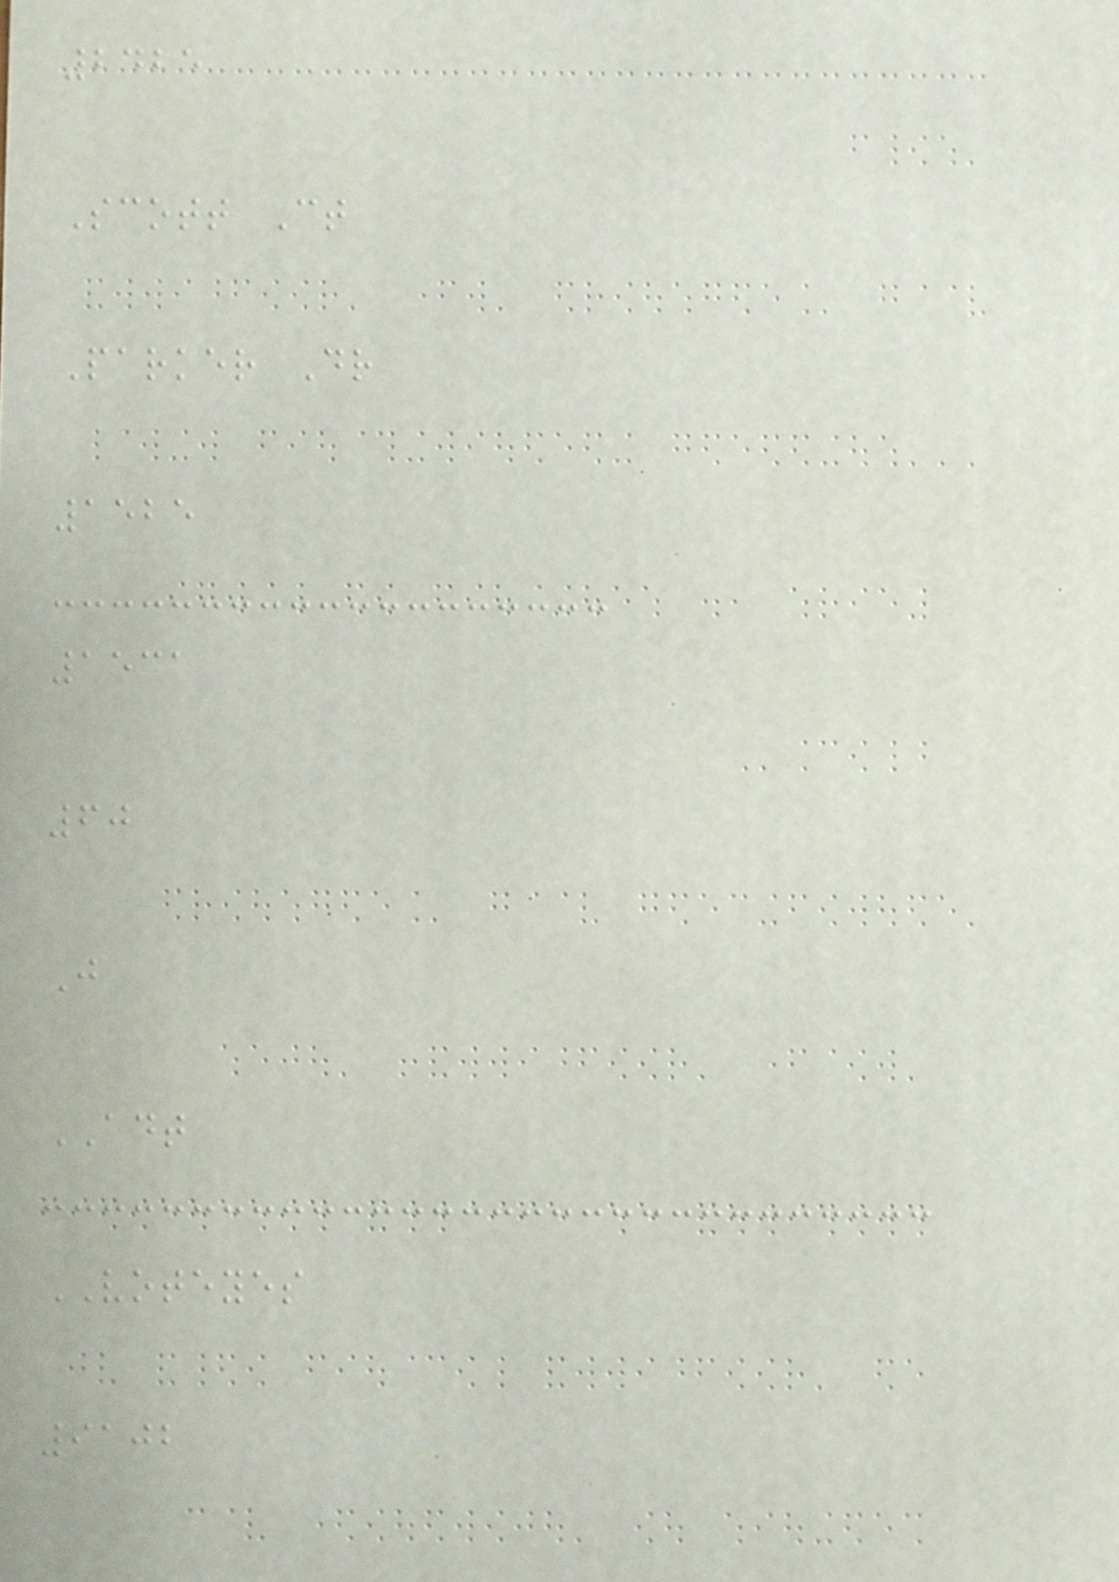2425
Scott Ct
Parker Dr
1525
1531
60
J
ADT
VOTEYES
9102
